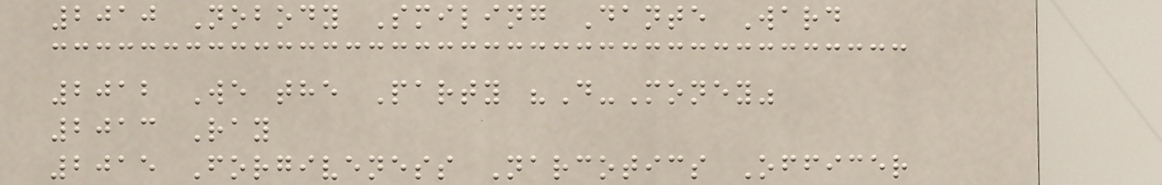2010 Nobody Smiling Dante Ward
2012 We the Party "D-Money"
2013 Ray
2015 Forgiveness Narcotics Officer
